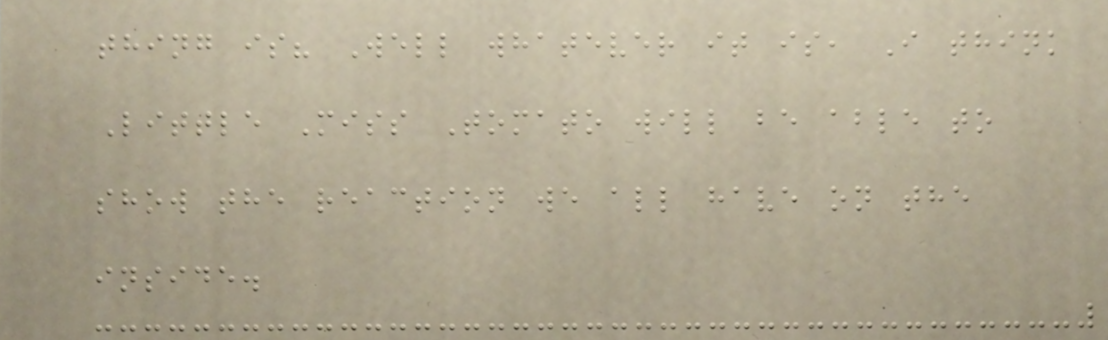thing is? Well whatever it is, I think
Little Miss Tomato will be able to
show the reaction we all have on the
inside.
